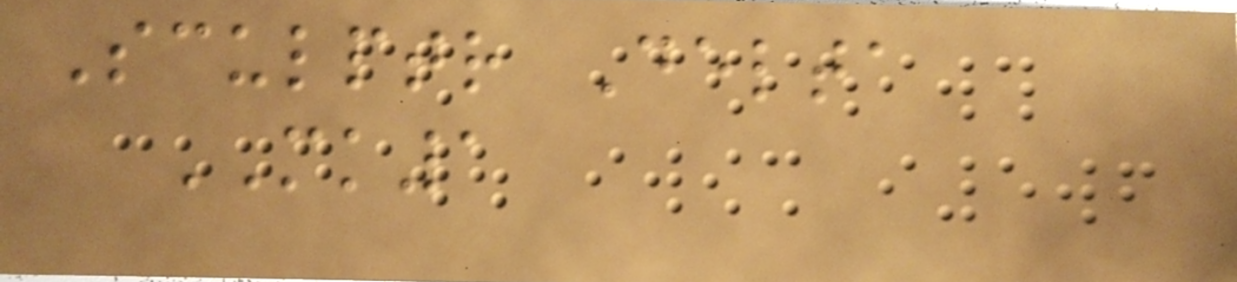Sculptr Delta
MK1
